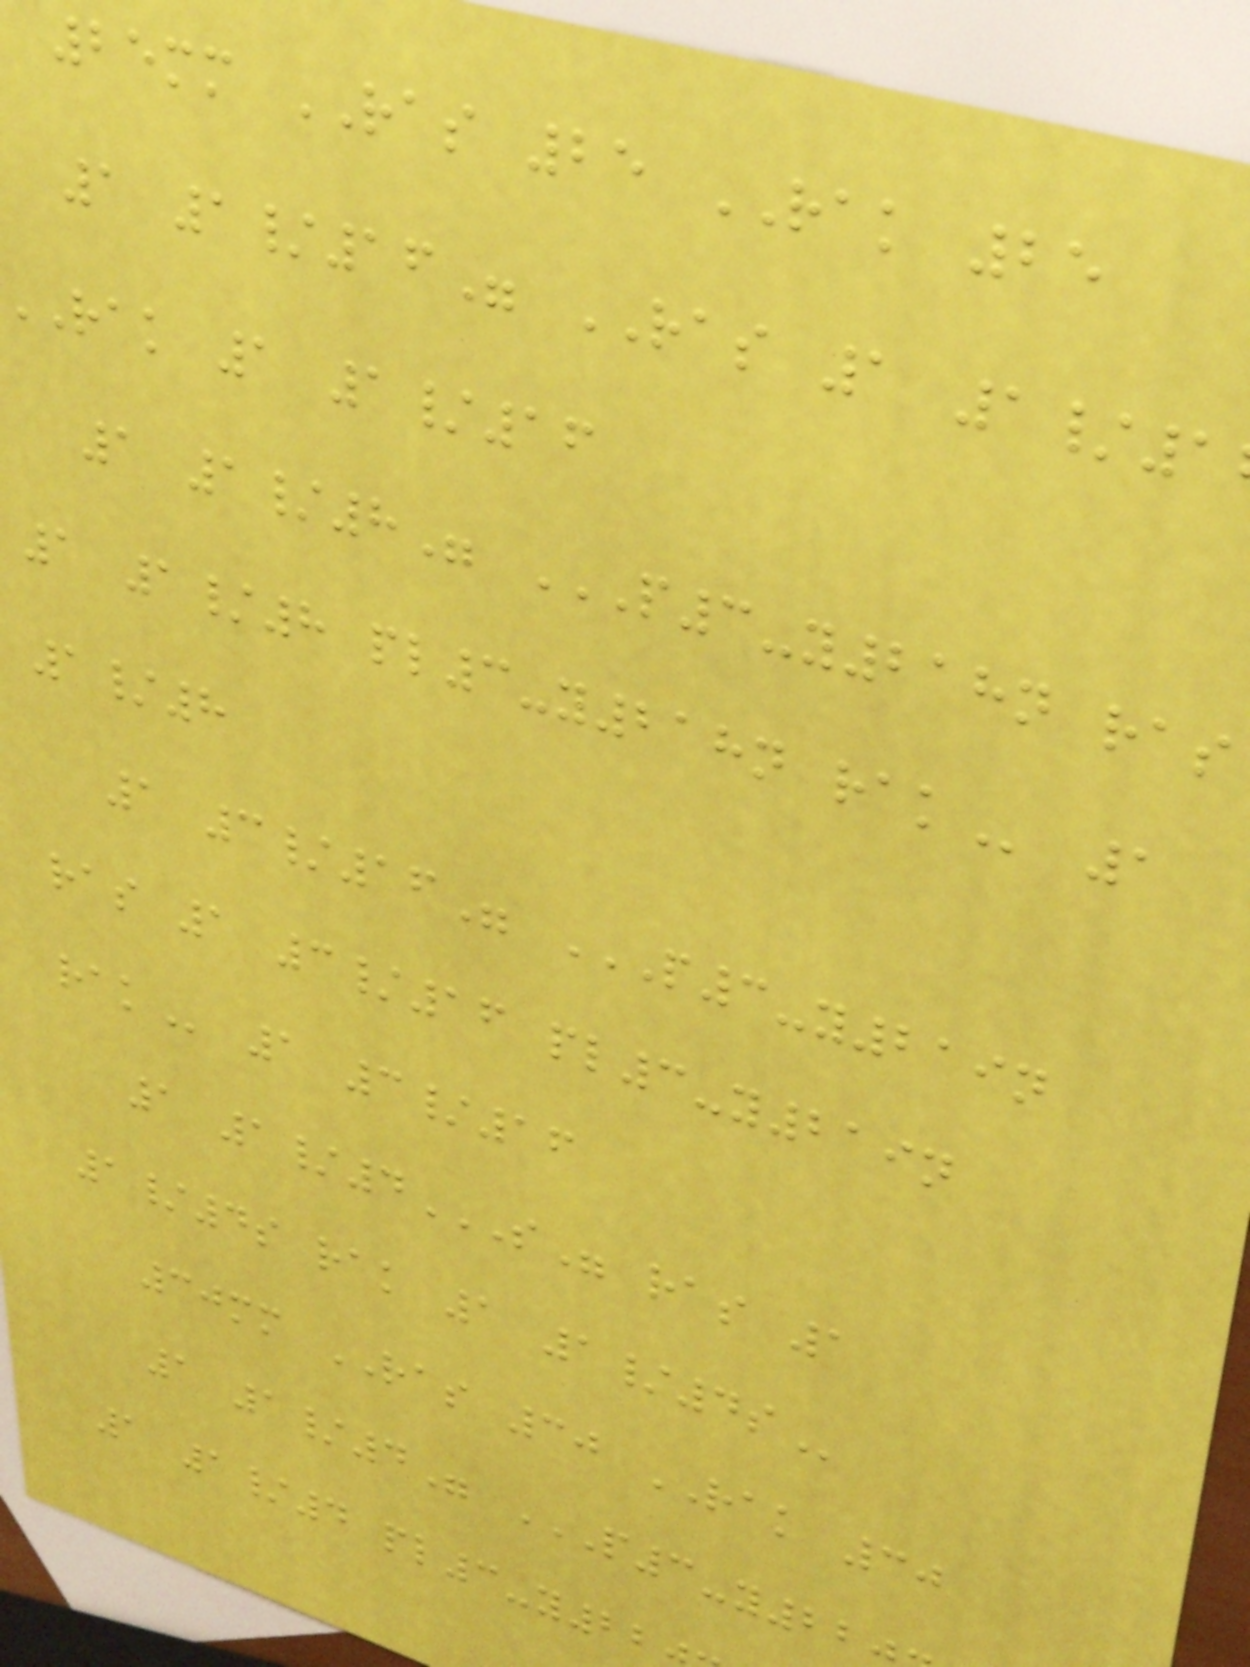25mm RAS 25 RAK 25
1 1/16" RAS 1 1/1
rak 1 1/16
1 1/8" P3-Y218N RAS
1 1/8 pl3-y218n
1/8
1 3/16" P3-Y219N
ras 1 3/16 pl3-y219n
1 3/16
1 1/4S" RAS 1
1/4s rak 1
30mm RAS 30 RAK 30
1 1/4"
1 1/4
